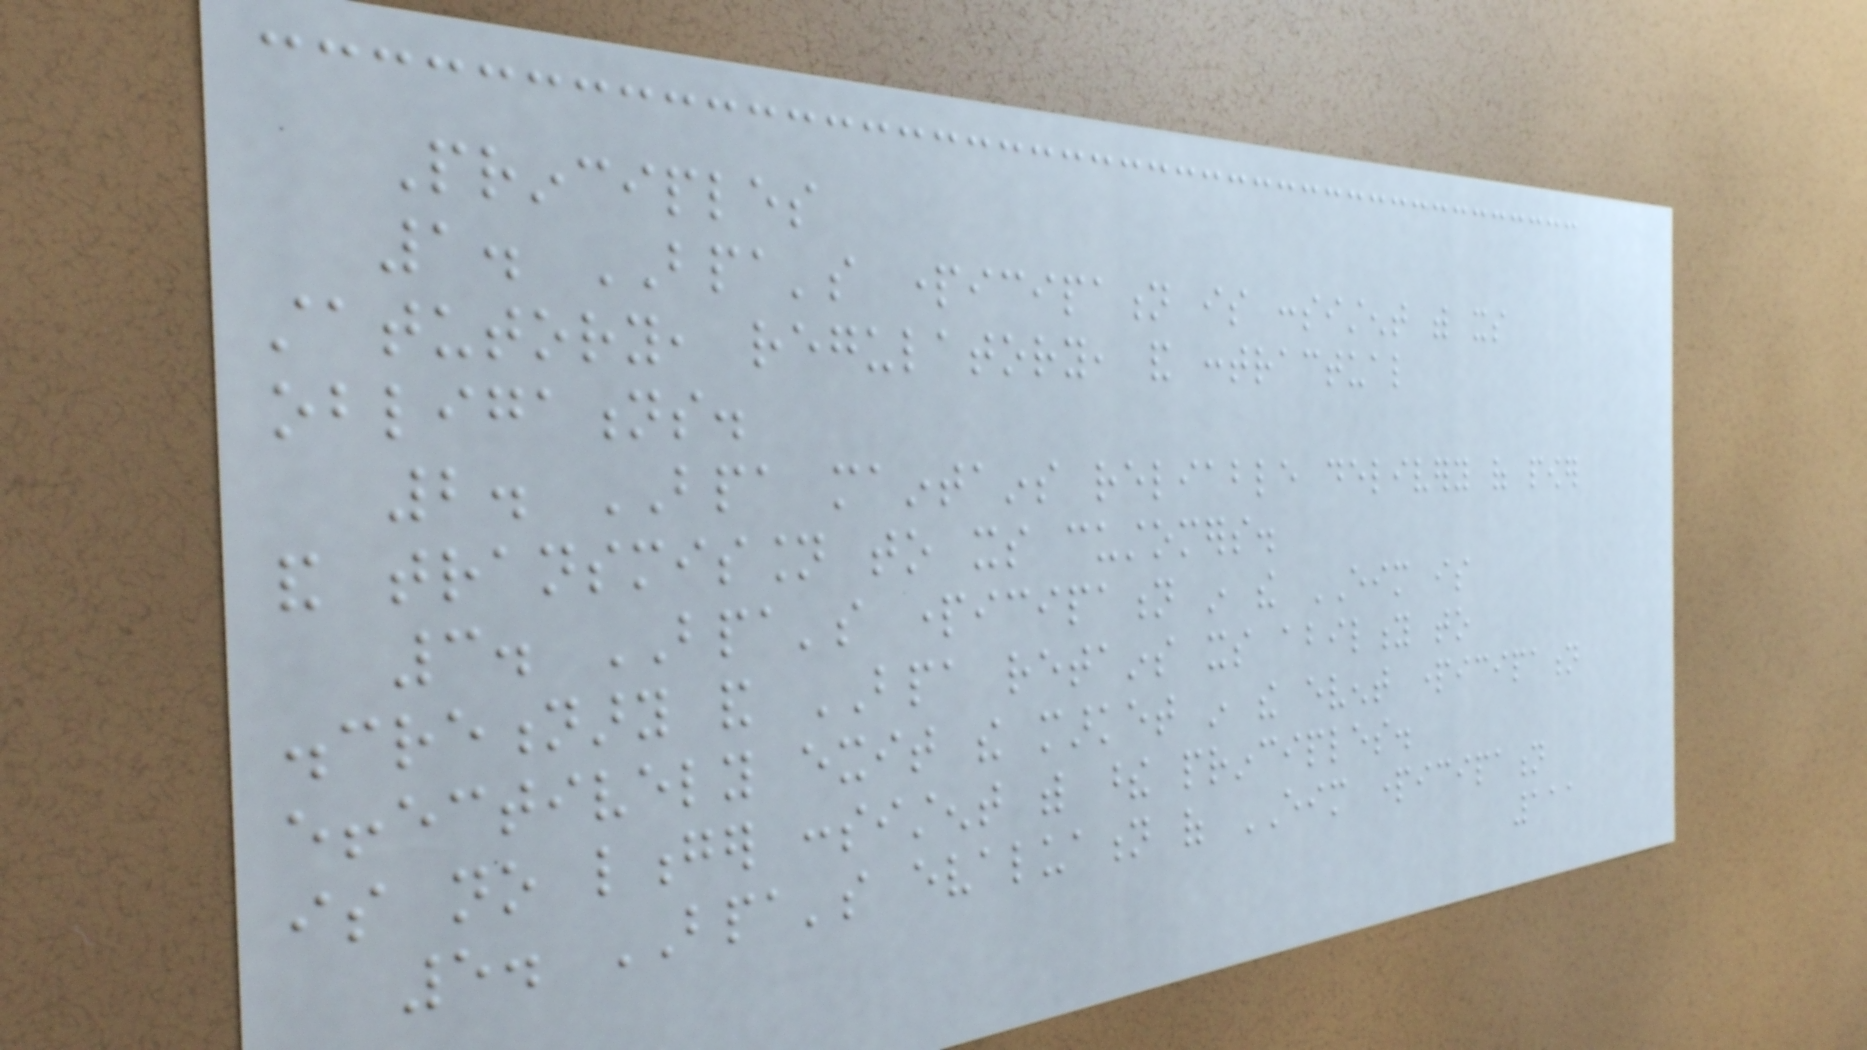Principles
1. BPA's participation is consistent with its
statutory, regulatory, and contractual
obligations.
2. BPA maintains reliable delivery of power
and transmission to its customers.
3. BPA's participation in the EIM is
discretionary and BPA retains its ability to
effectively exit the market in the event participation
is no longer consistent with these principles.
5. BPA's evaluation of EIM participation
111
